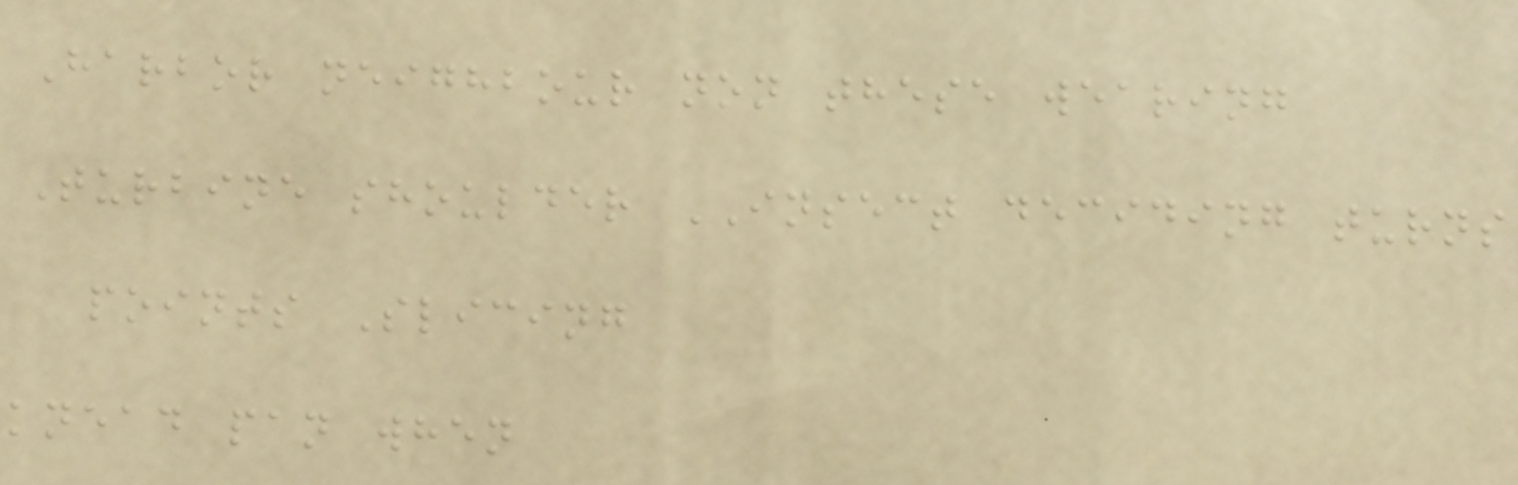Harbor neighbour non these wearing
Turbine shoulder INSECT deciding turns
points Slicing
knead pan when
